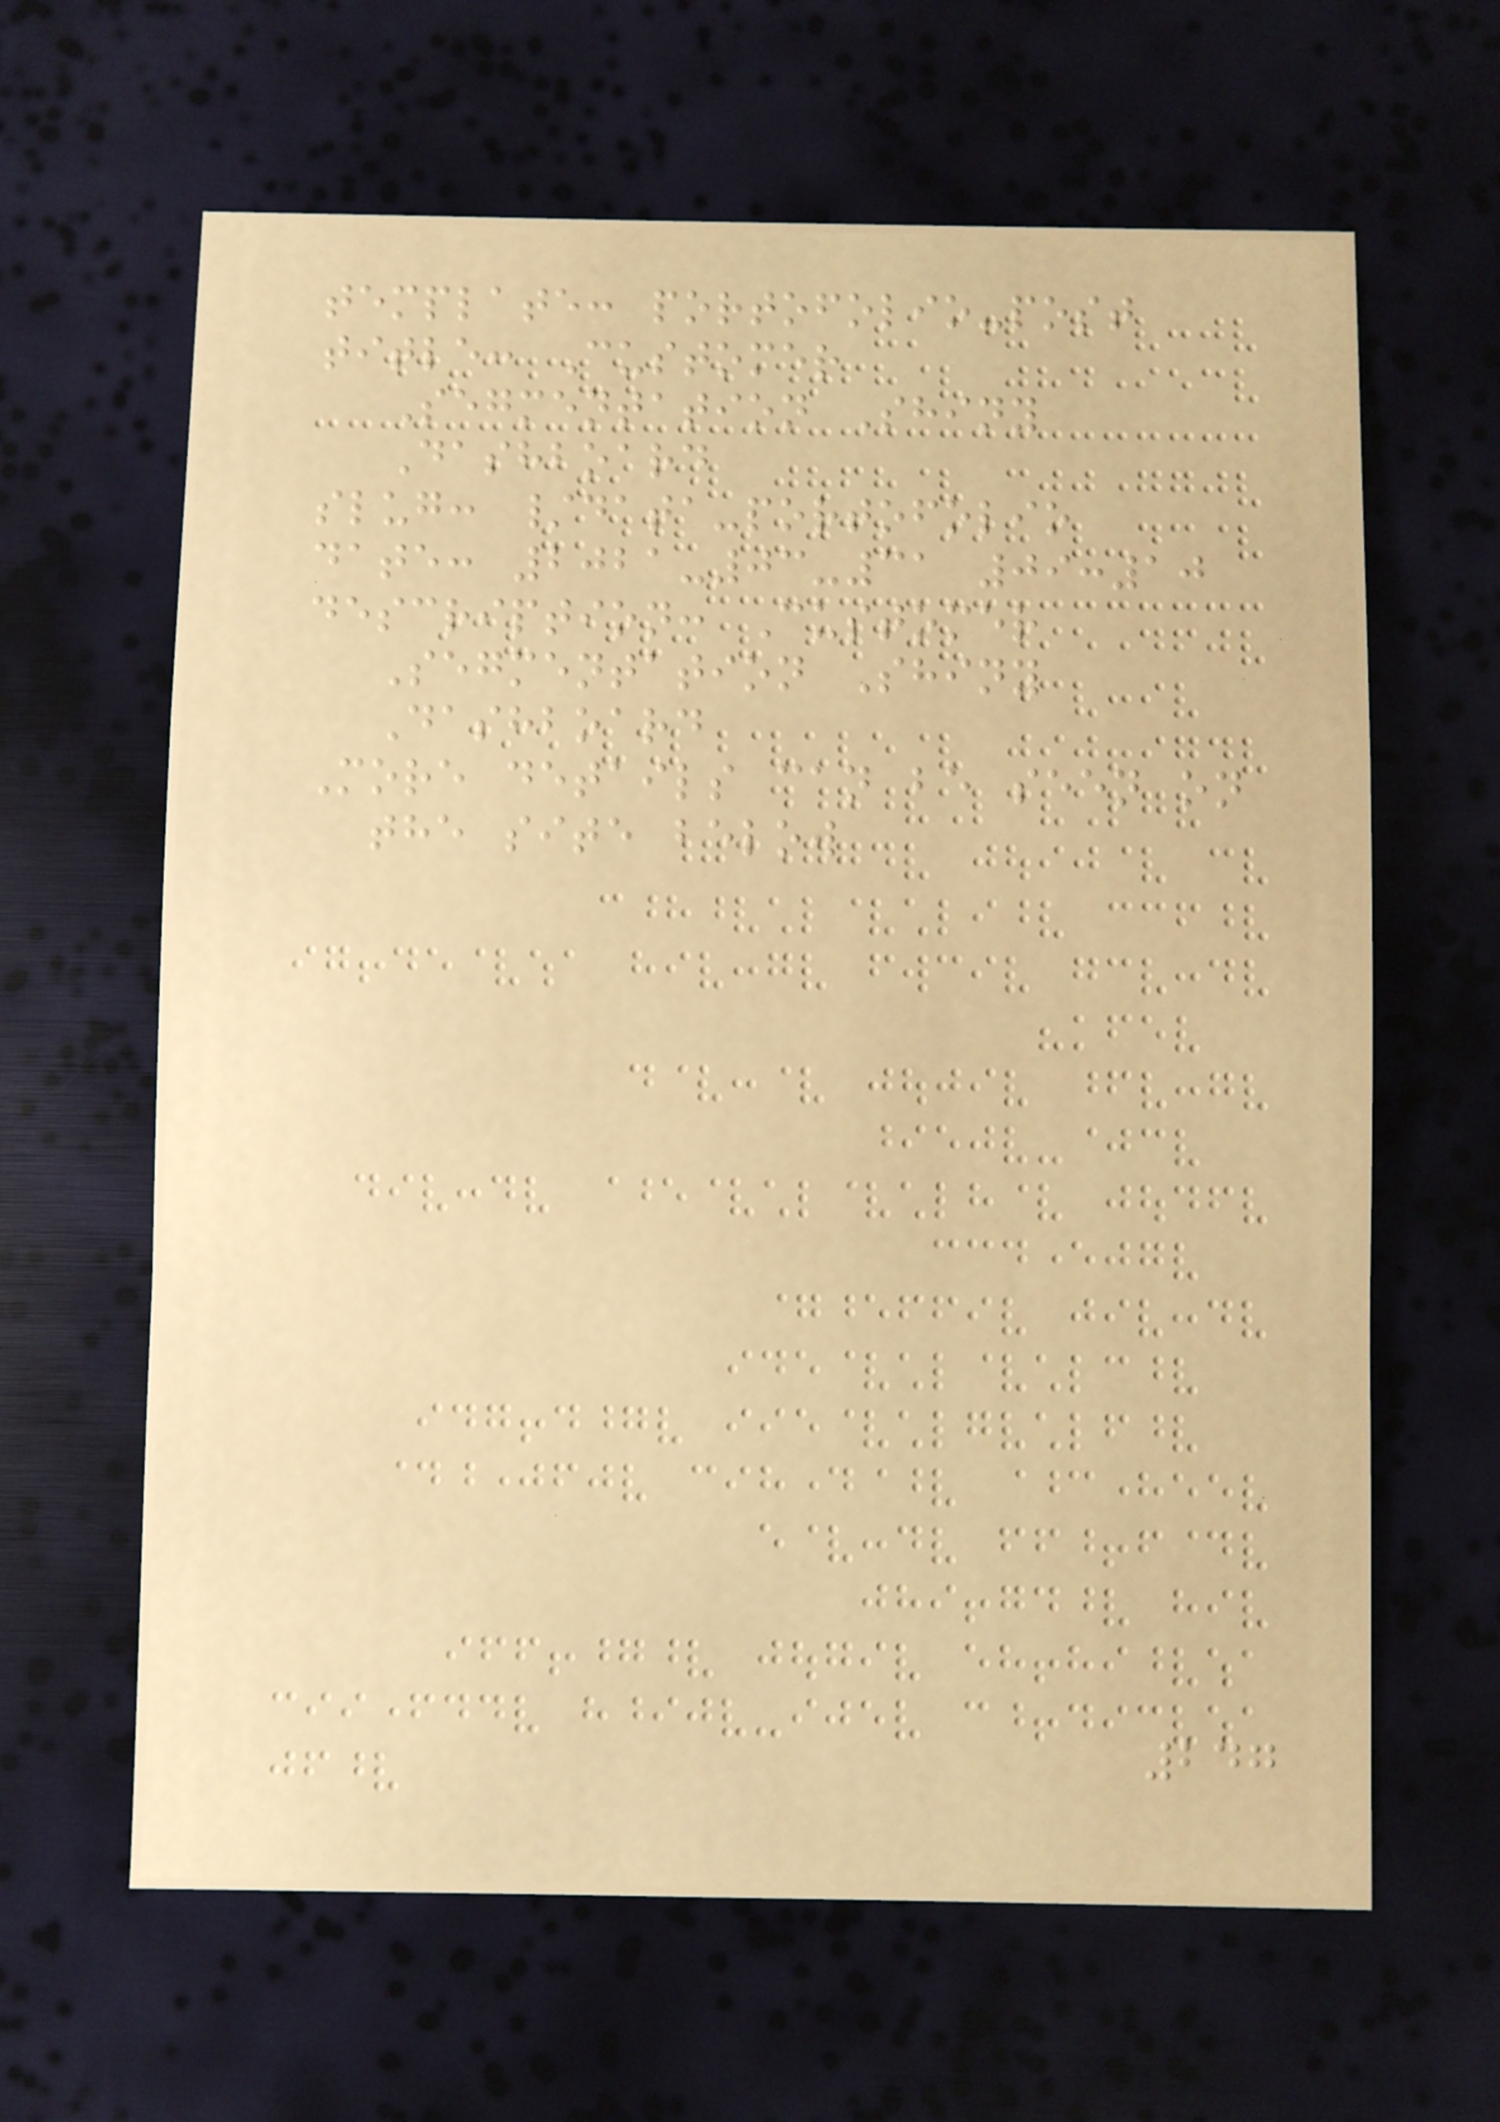template: portofolio-post
title: Customer
Segmentation Shiny
Dashboard
slug: /data-portofolio
date: 2021-03-31 09:10
description: Customer
Segmentation Shiny
Dashboard
More details can be seen on
the site below
247
